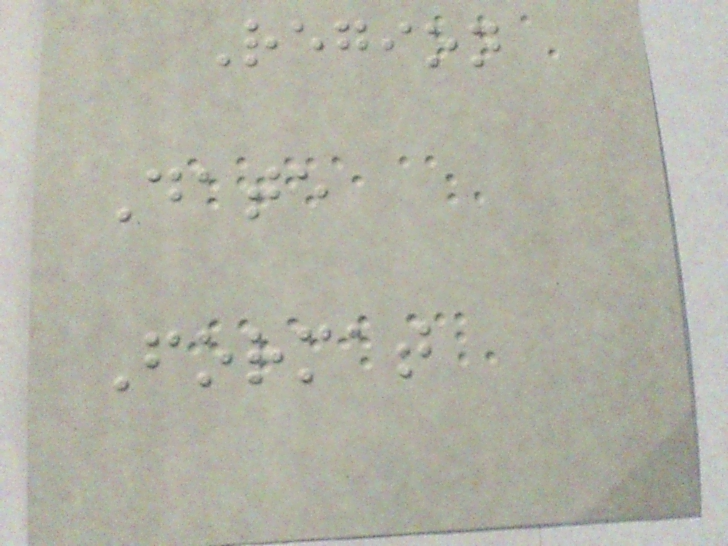Region
Date
Format
